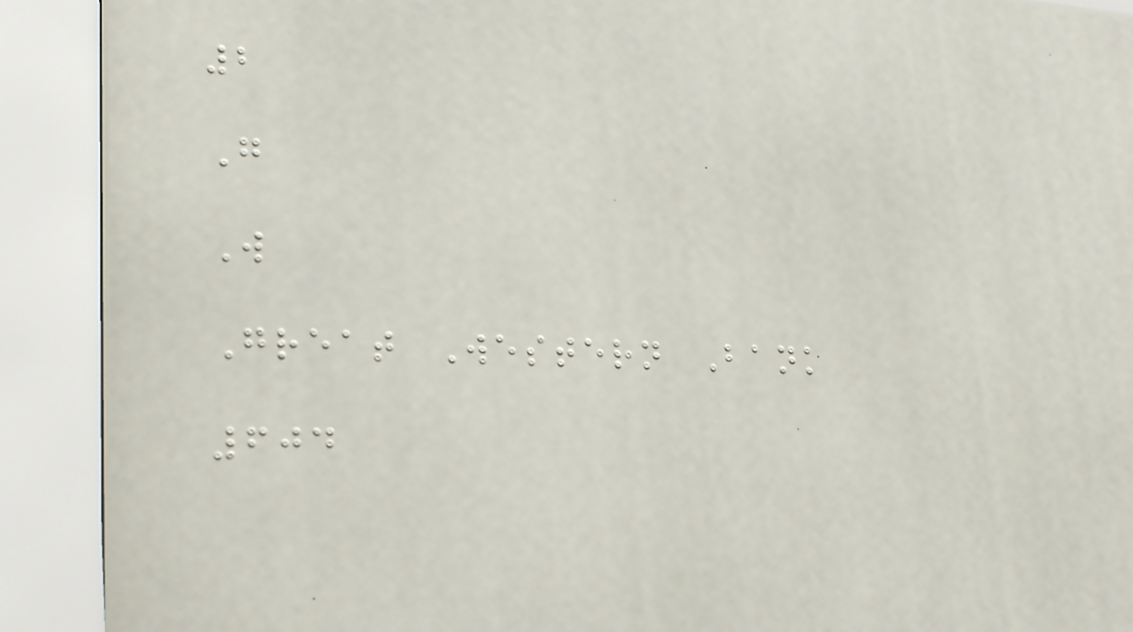2
G
W
Great Western Bank
604
